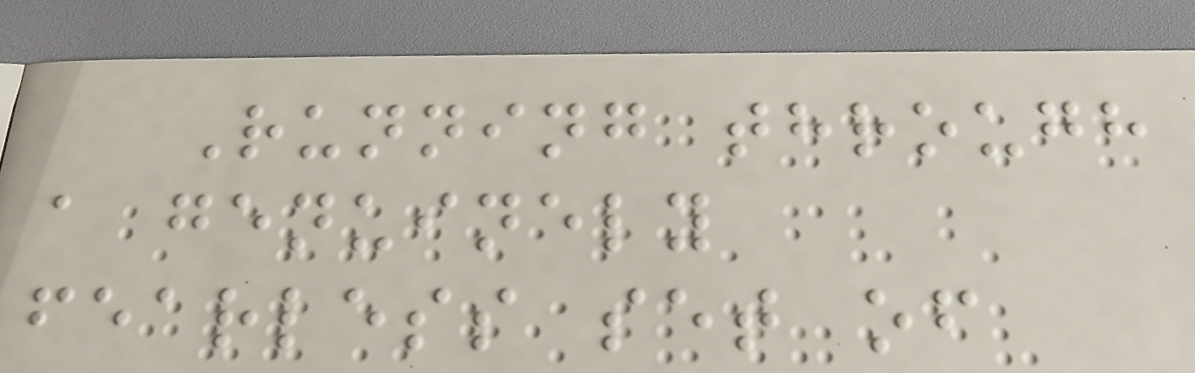Running through
a genuinely
fearless set of
